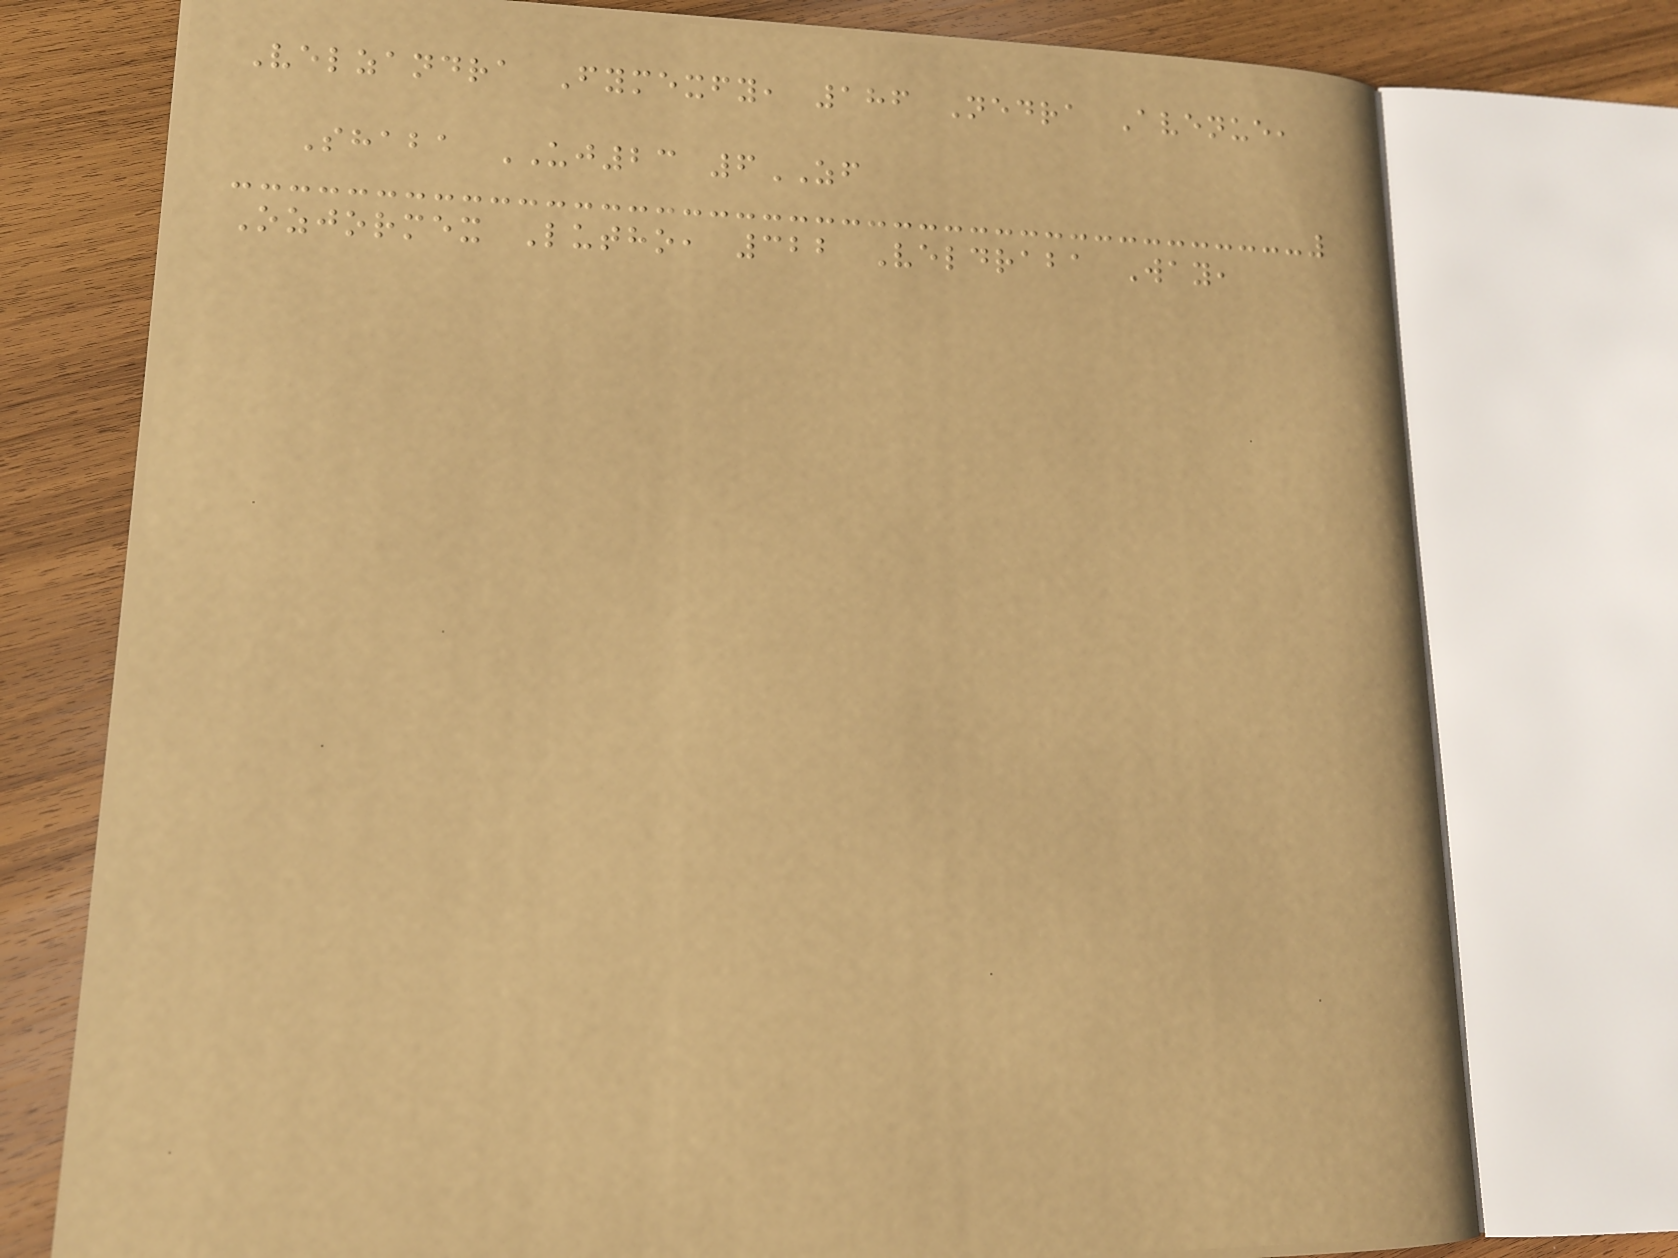Velzandra Fymexfy, 186 Nedra Avenue,
Shaba UJ23 6ZF
Ozjormex Lutho, 322 Veldraba Way,
